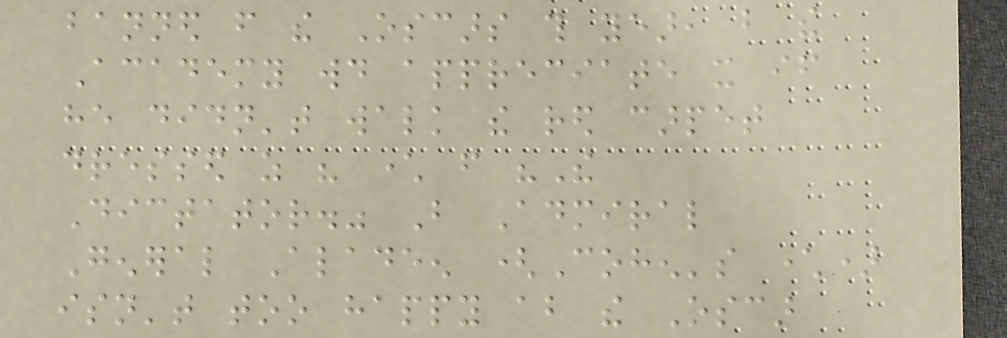banned from the Oscars this year, but the
Academy would appreciate it if
he didn't walk the red carpet
dressed as his character from "The
Dictator." But Admiral
General Aladeen (Cohen's character)
isn't too happy about the Oscar
